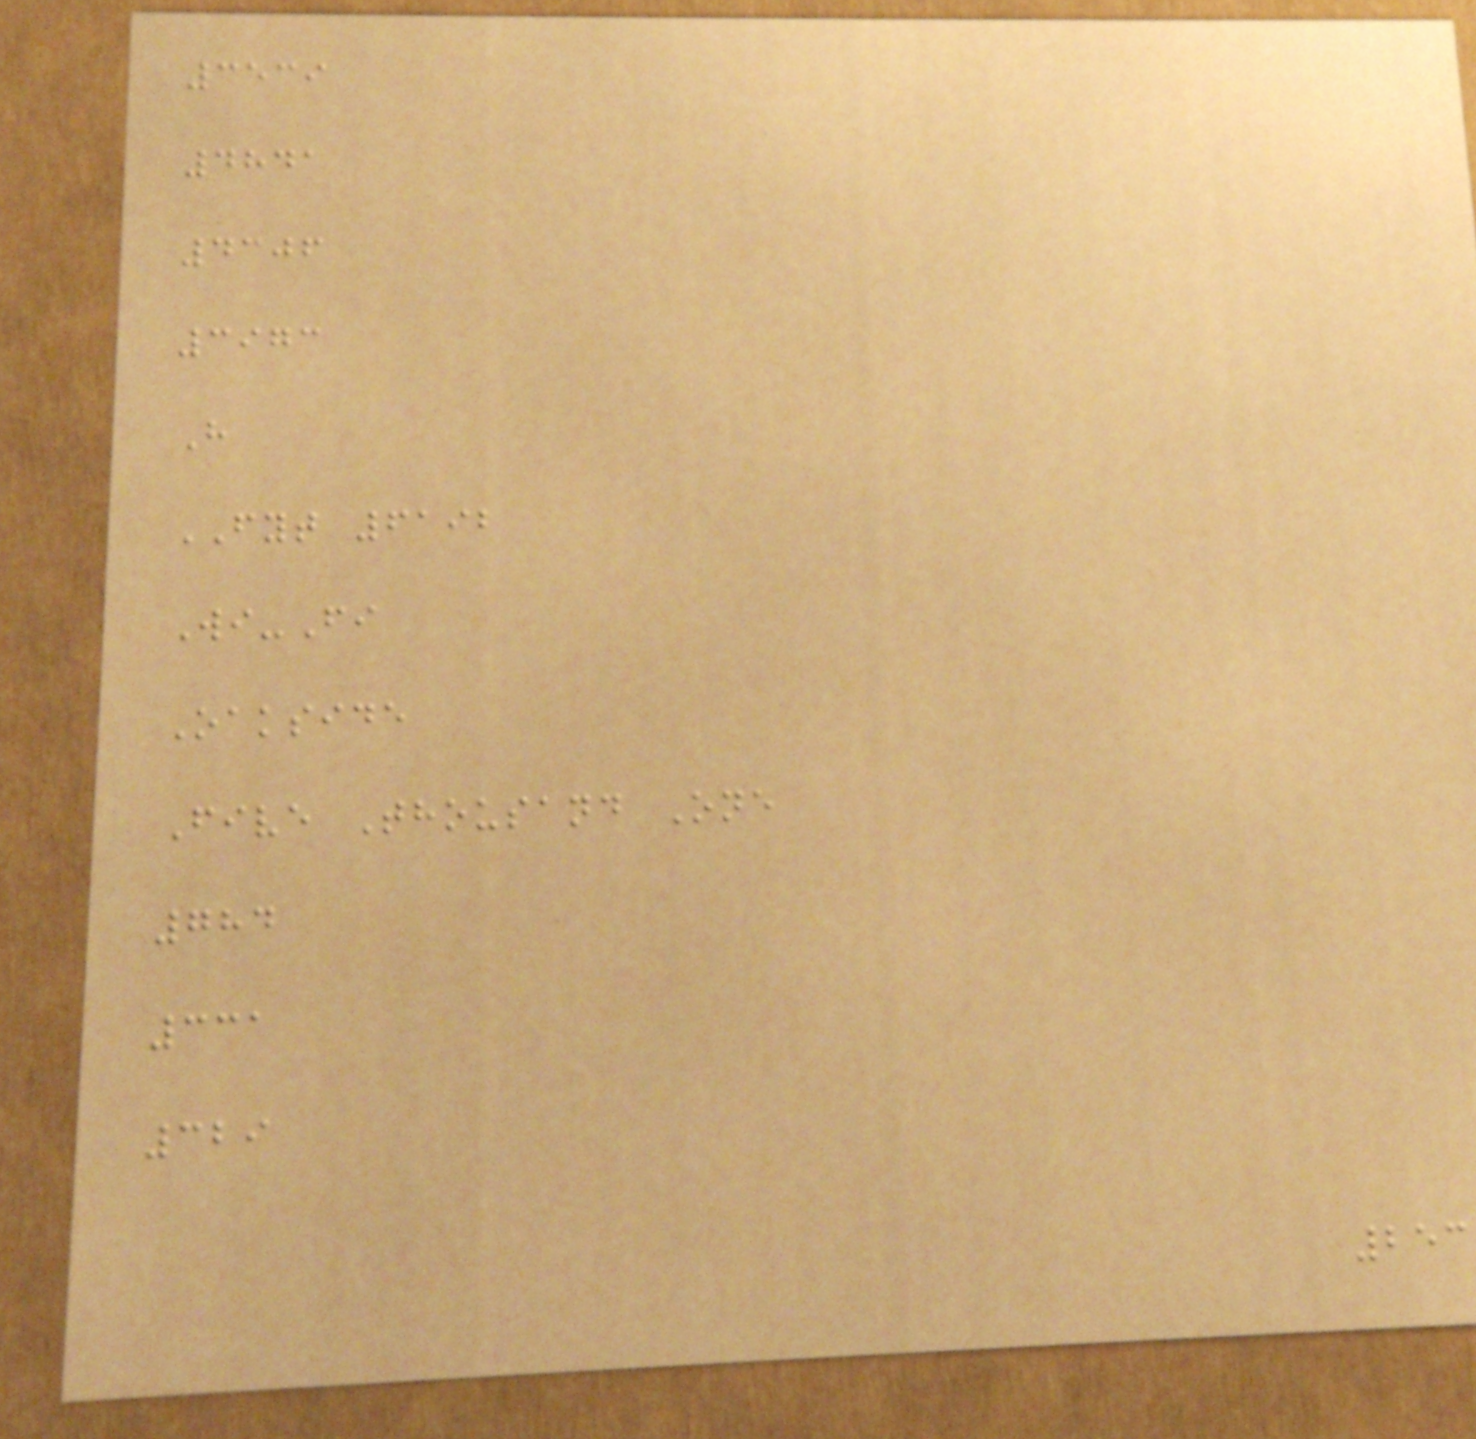3539
4841
4306
3973
H
FYT 6192
Wi-Fi
Oakside
Five Thousand One
784
331
329
253
